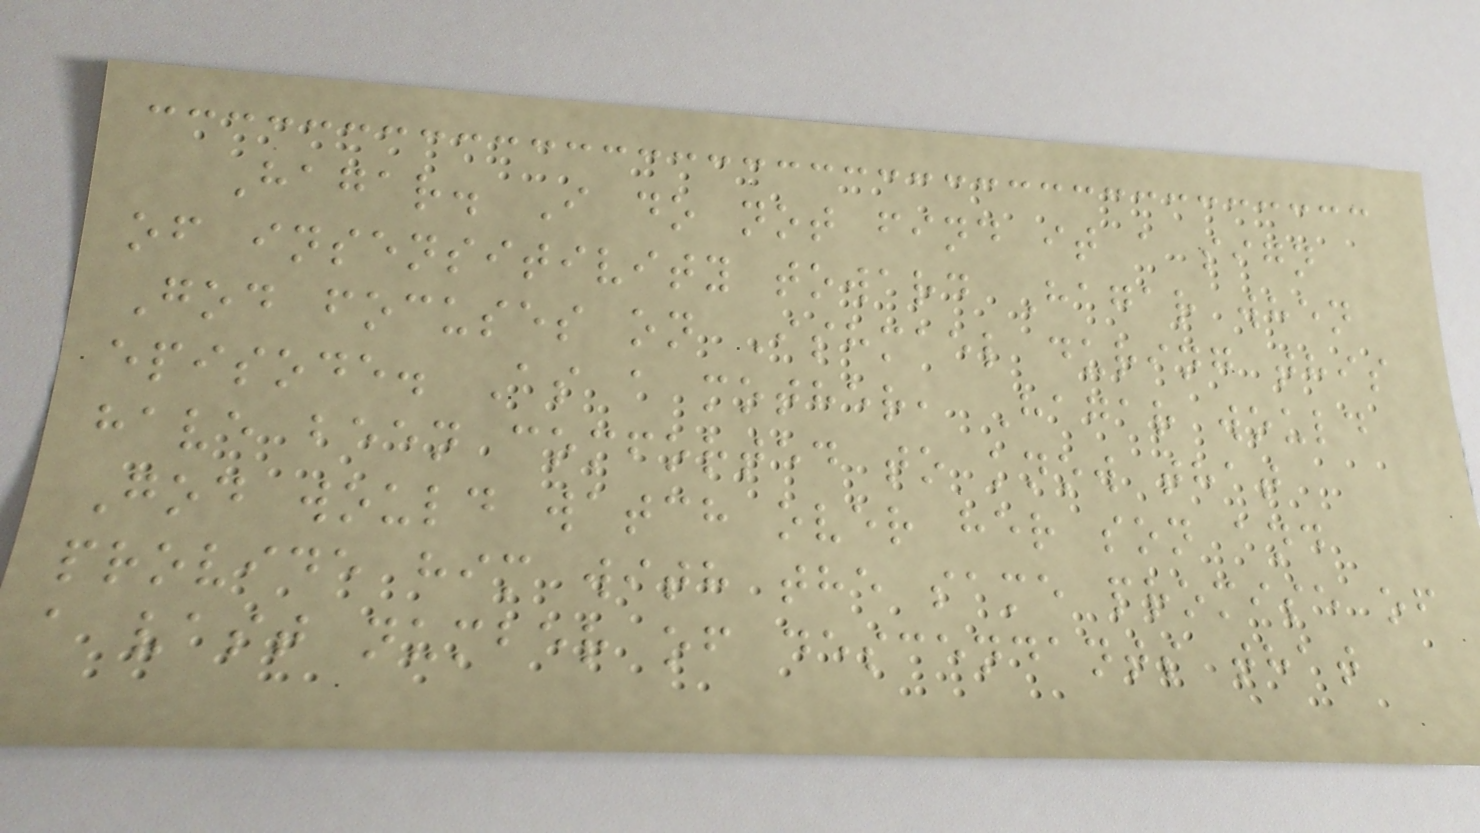Hagar. I do not find it a sign
of insensitivity toward Hagar when
God focuses on Ishmael during this
episode. As a mother, Hagar would
have been comforted to know that
God would watch over her son and
provide him with the same promise of
a vast number of descendants that
